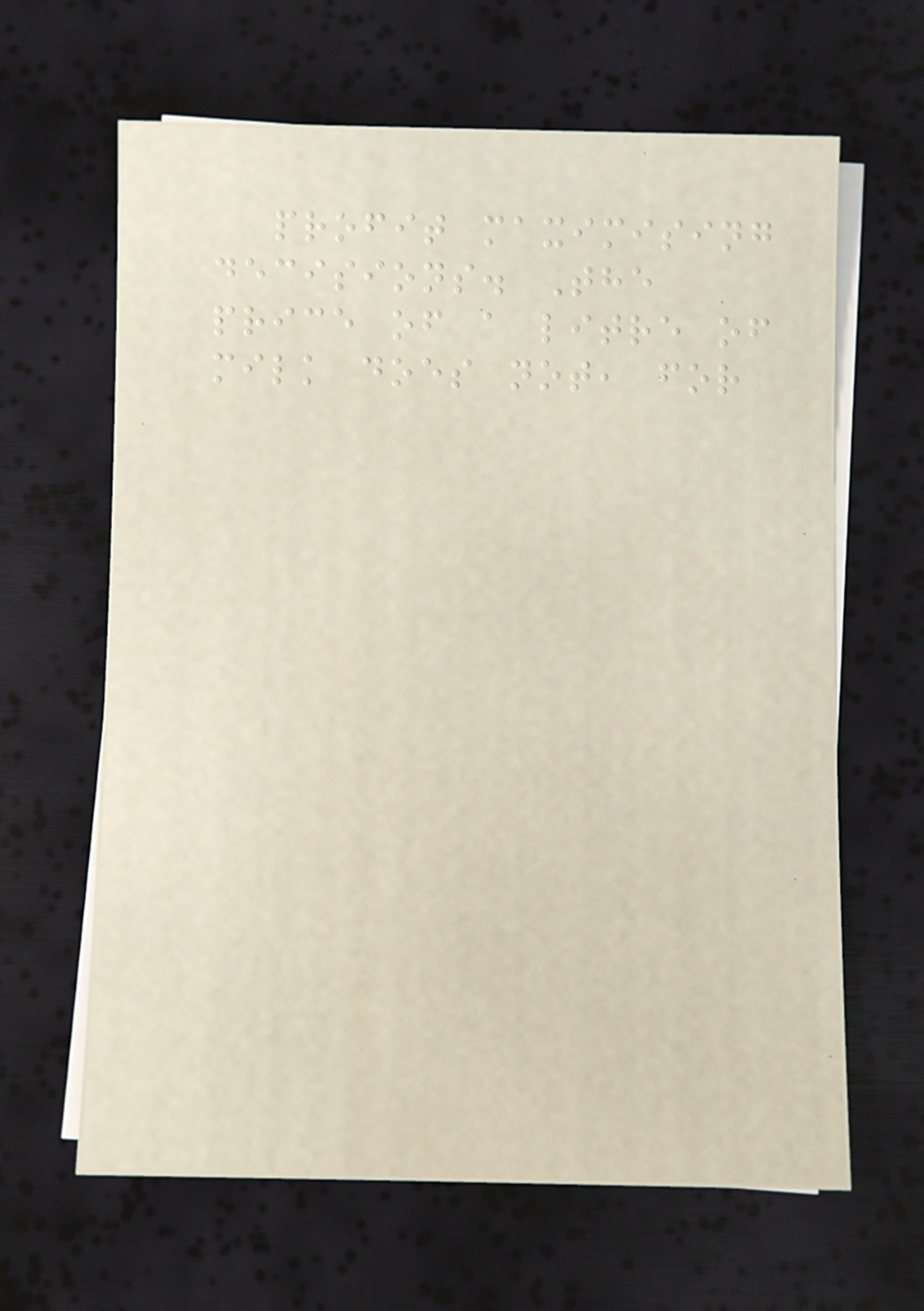profit maximising
decisions. The
price of a litre of
milk does not, for
